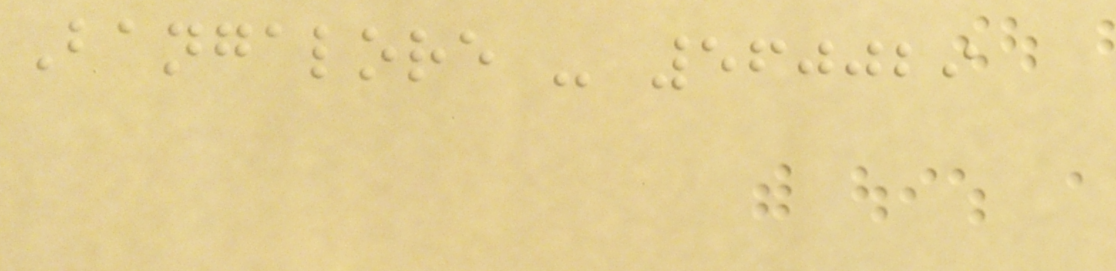Bangalore - 560029
